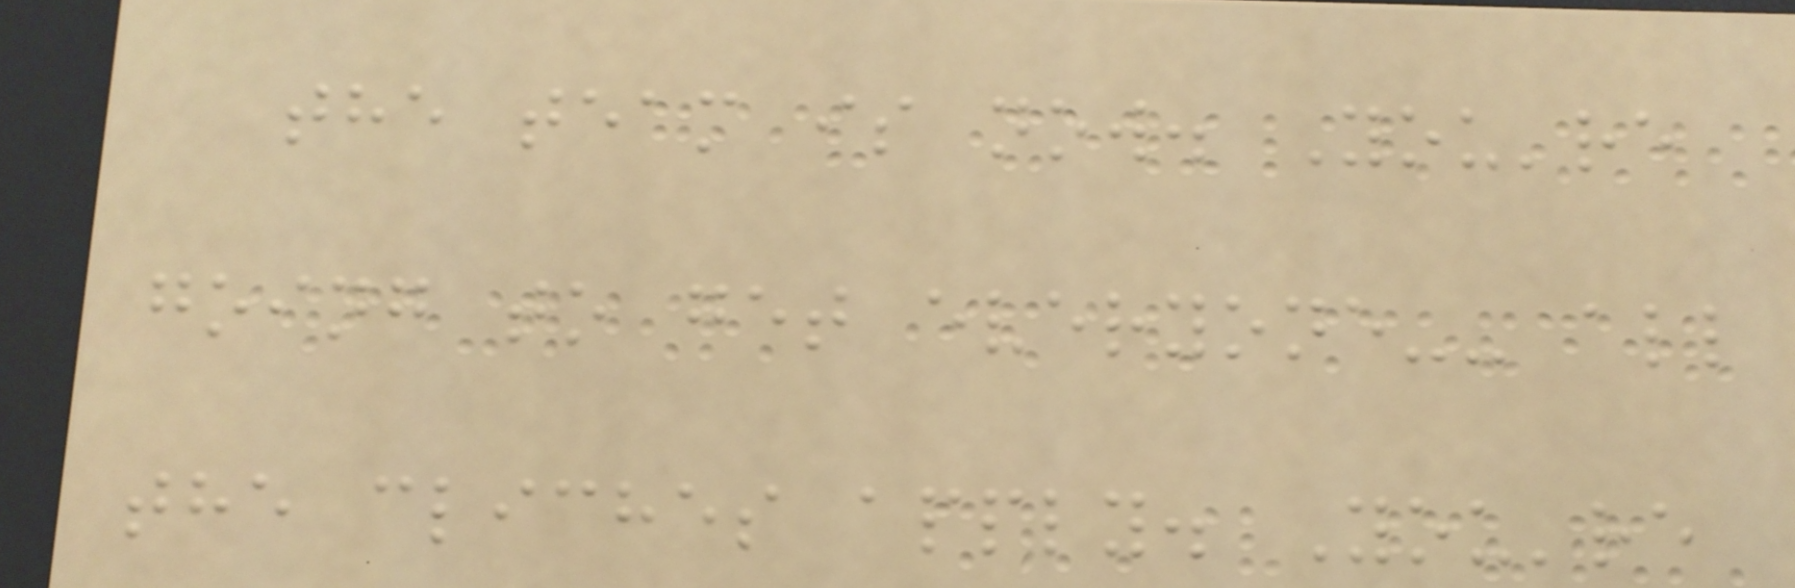the team is now. You're
going to get everyone-- all
the cliches apply. You're
